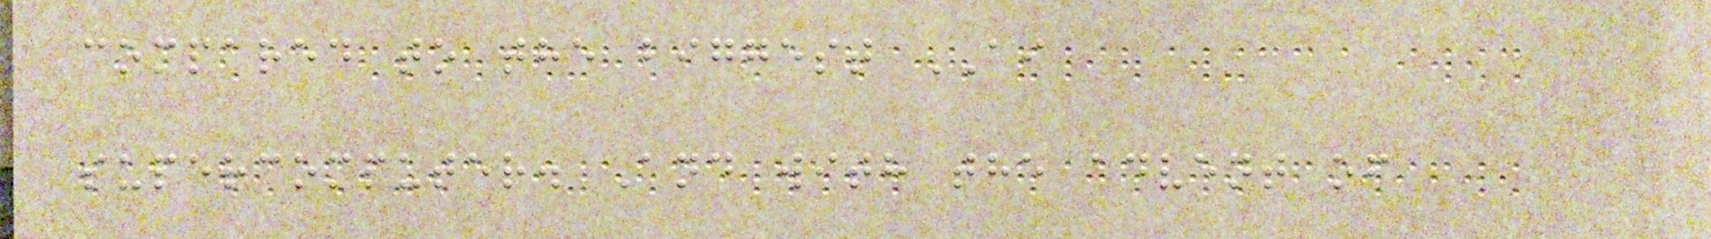compared to the biggest AI
supercomputer. And with the advent of
